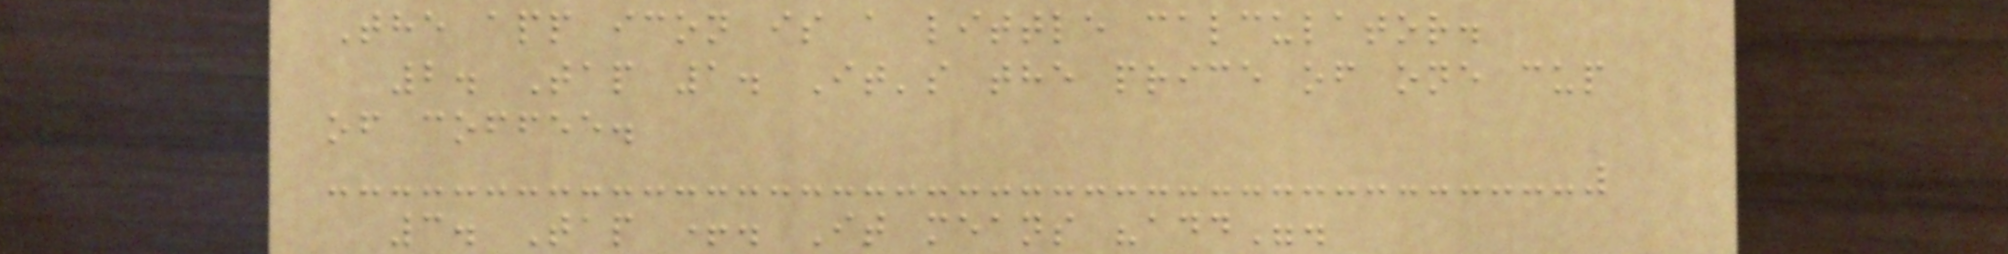The app icon is a little calculator.
2. Tap 1. It's the price of one cup
of coffee.
3. Tap +. It means "add".
